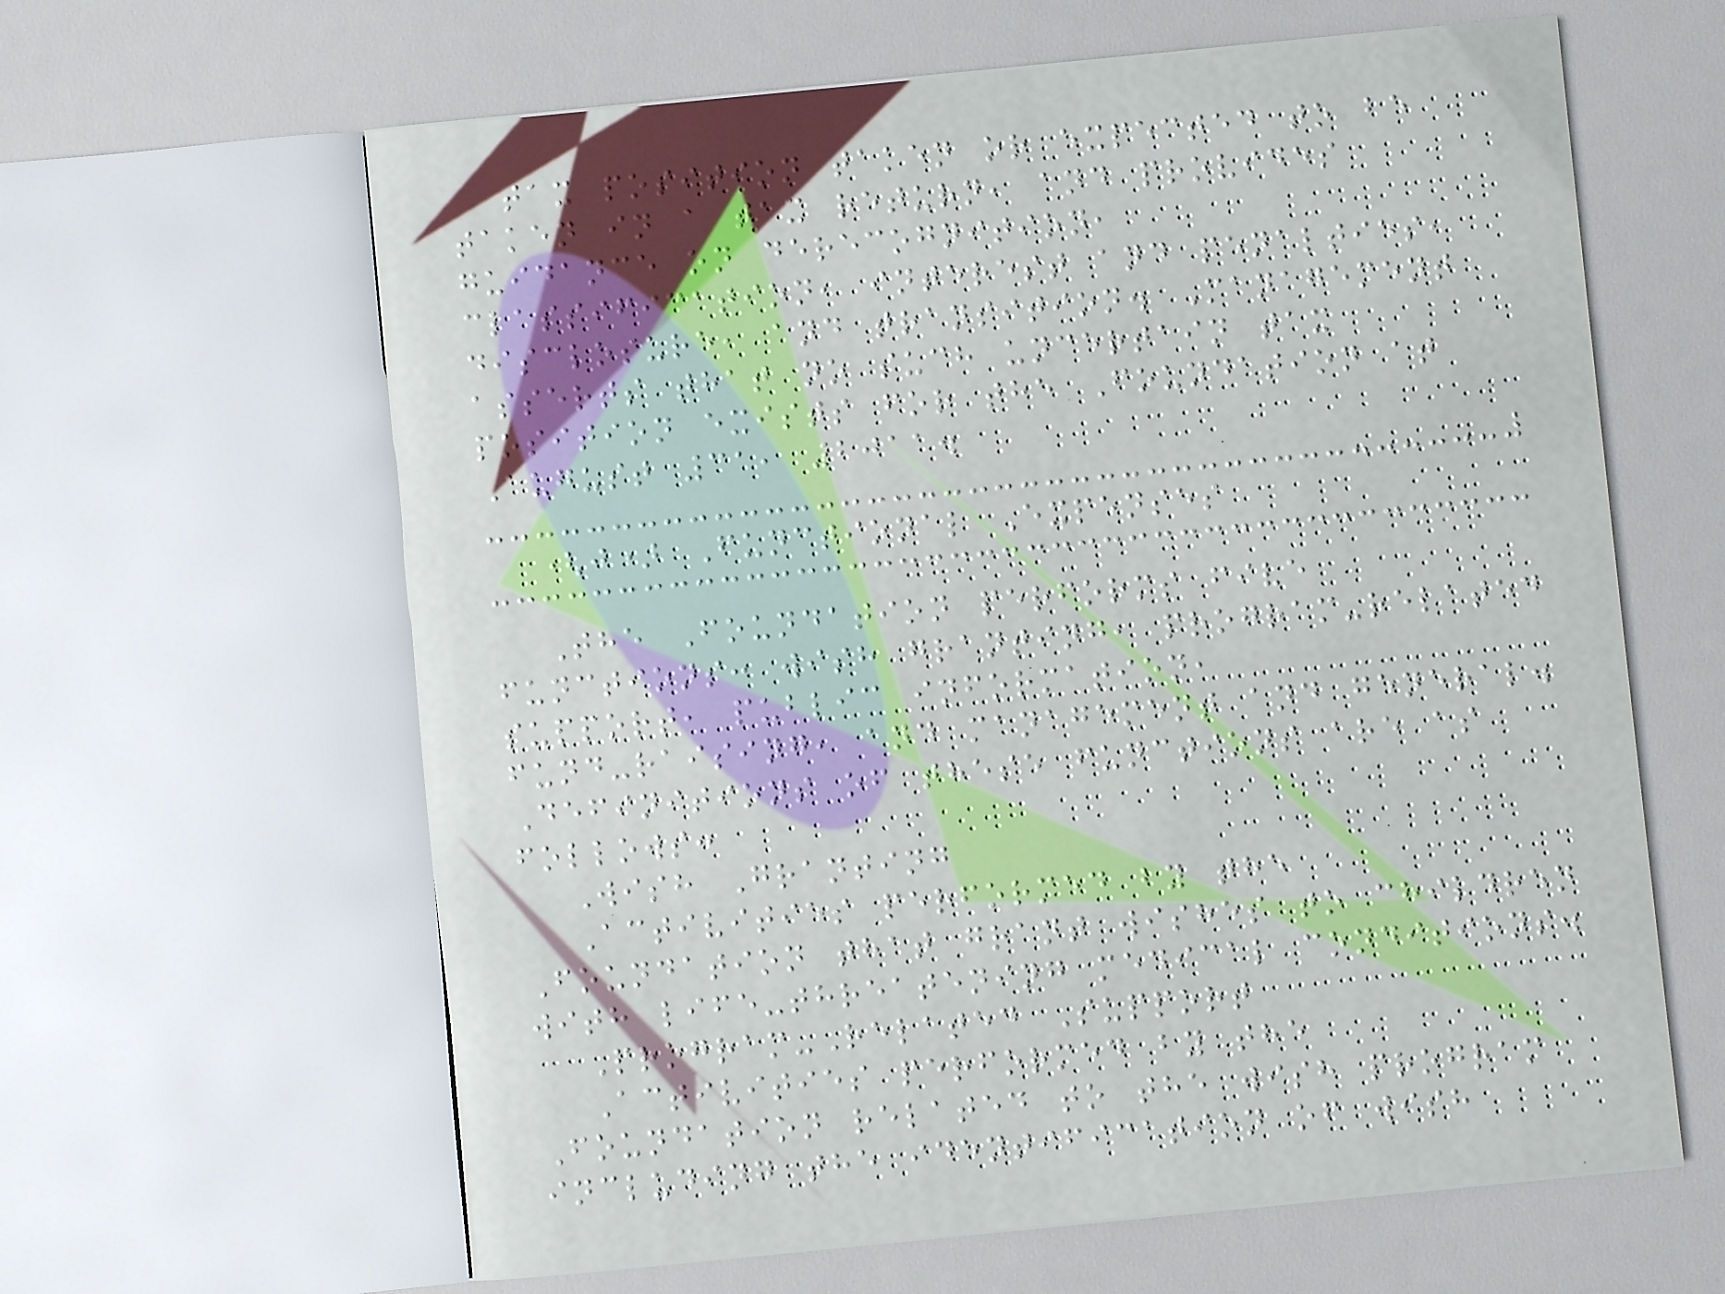tax position taken or expected to be
taken in a tax return, and provides
guidance on derecognition,
classification, interest and penalties,
disclosure, and transition. Management
asserts that no such uncertain tax
position exists for the Foundation at
August 31, 2011.
(j) Functional Expenses
The Foundation performs five
functions: wish granting, program-related
support, public information,
fund-raising, and management and general.
Definitions of these functions are as
follows:
Wish Granting
Activities performed by the
Foundation that grant wishes to children
with life-threatening medical conditions.
Program-Related Support
Activities performed by the
Foundation related to the wish program
including the identification of wish
